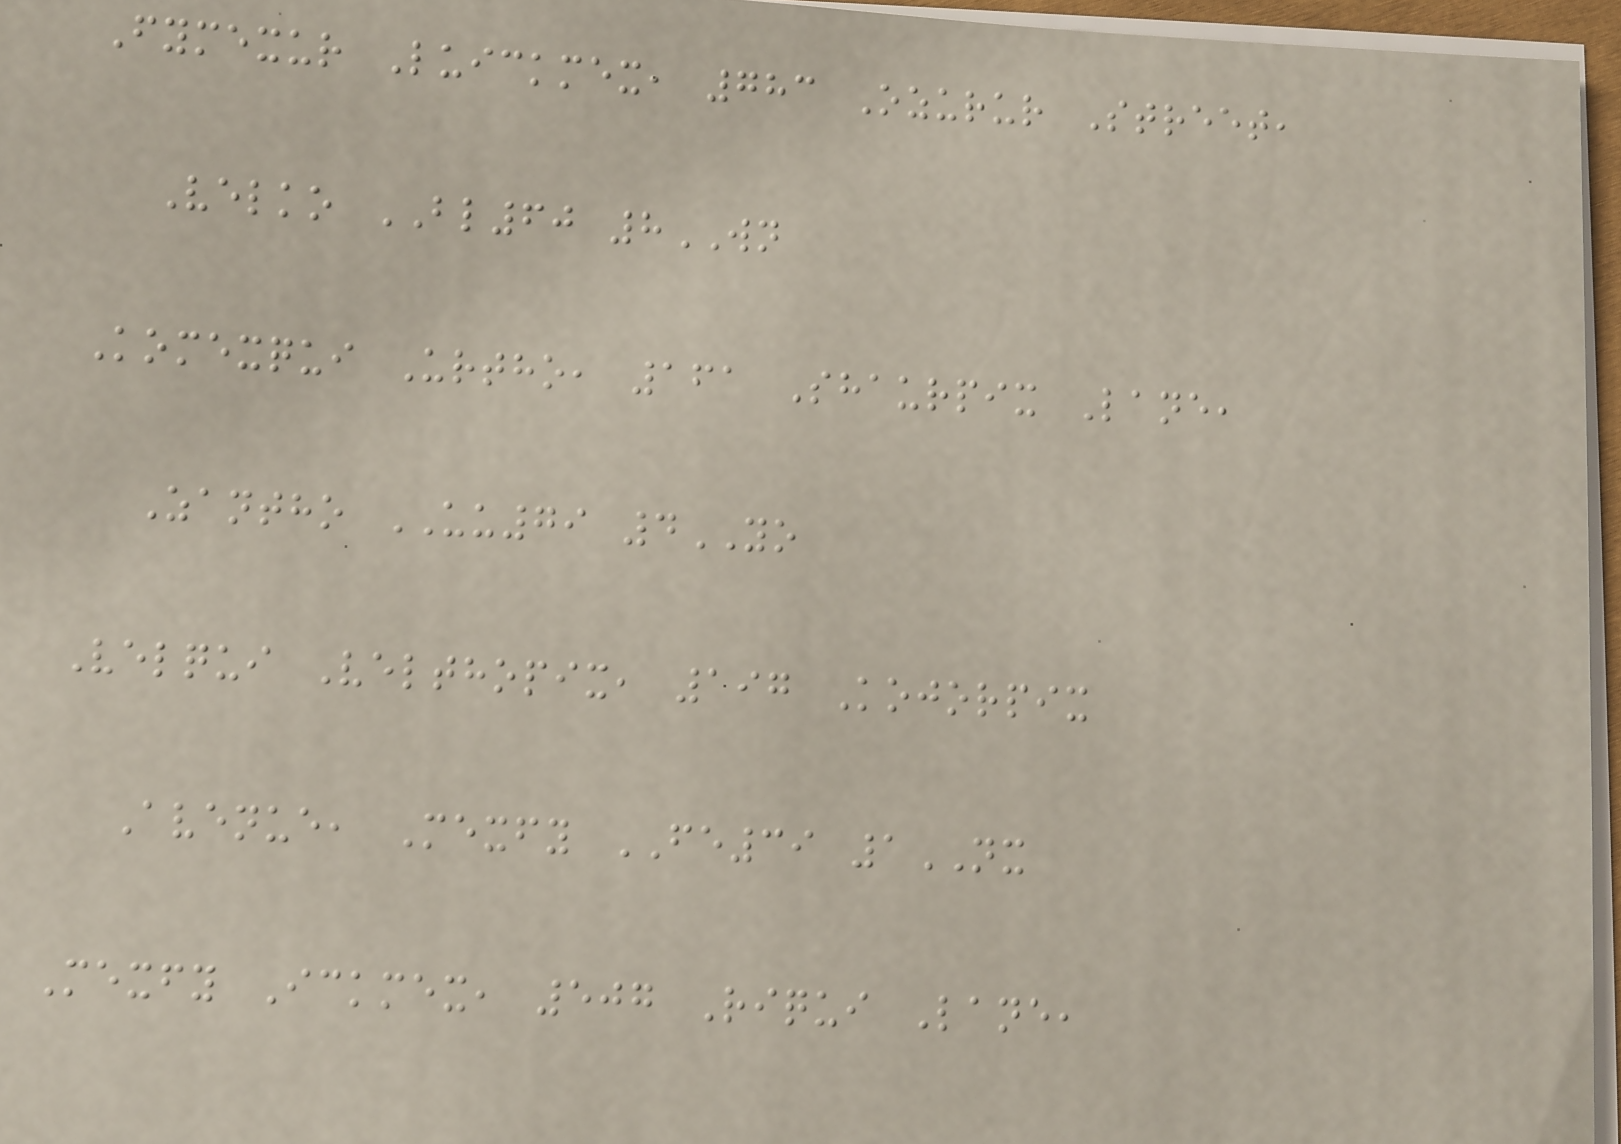Fymexur Luickmex, 783 Ozurur Street,
Velko BL60 8WN
Komexqui Urtho, 161 Shaurpix Lane,
Zantho UU79 4YO
Velqui Velthopix, 197 Kojorpix
Avenue, Mexfy FE39 1NX
Mexfy Ickmex, 507 Riqui Lane,
